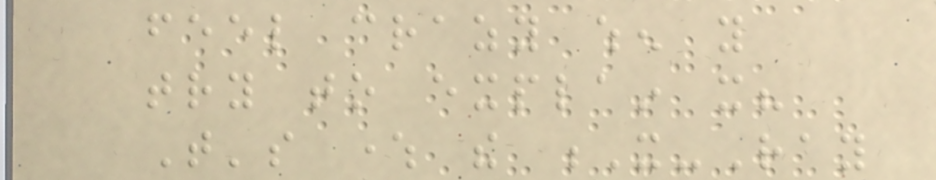feel crazy when you
try to explain it?
That's where the X-Ray
